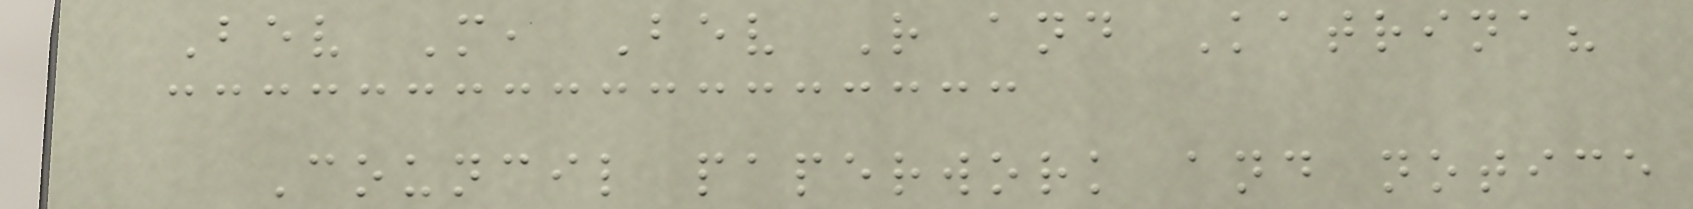Bev M, Bev R and Katrina?
Council paperwork and notice
